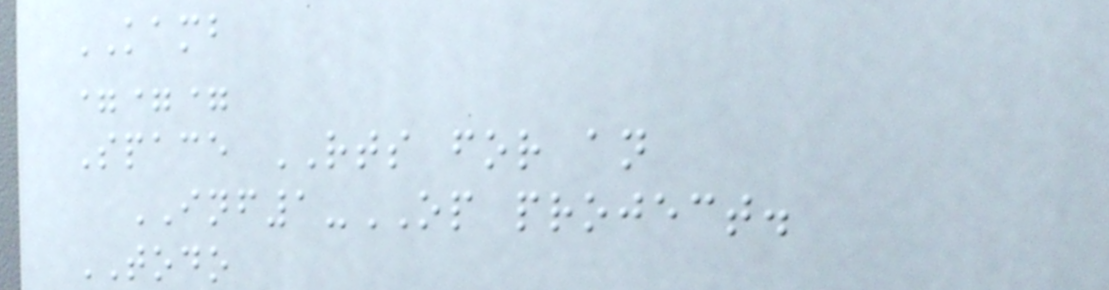KAMB
===
Space RTS for an
INF1-OP project.
TODO
